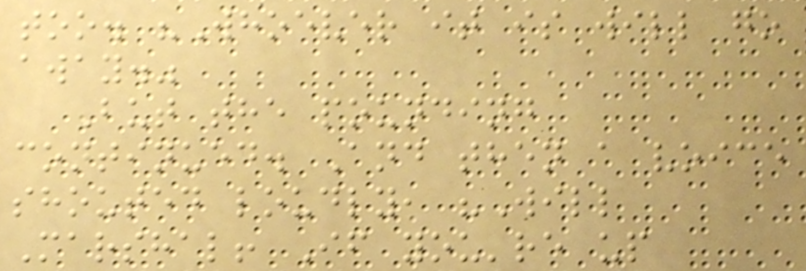too. "Whoever it is will go
away."
But the pounding
continued. And then a voice
shouted loudly, "Will
Marshal! If you're up
